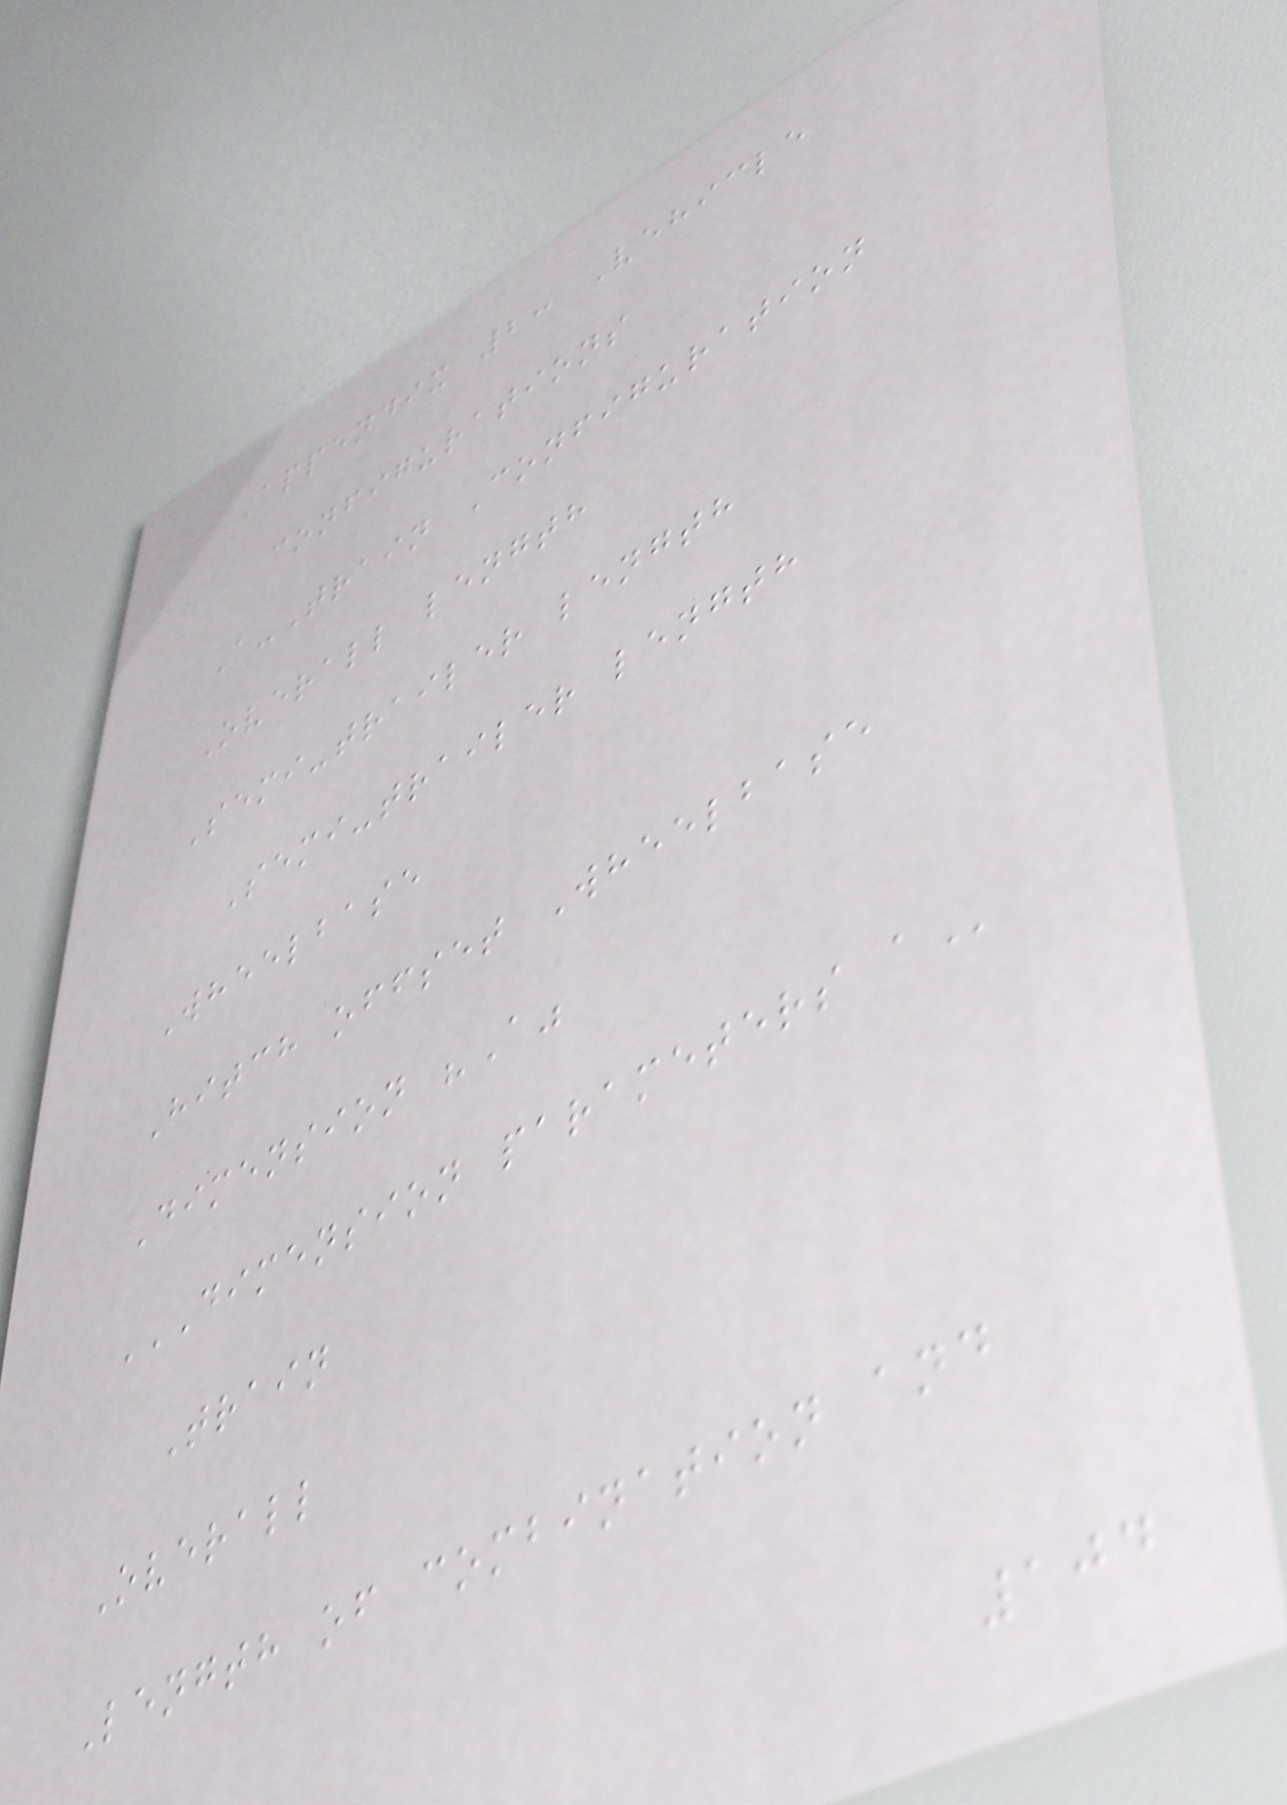Appendix 2: Vehicle
configurations
A-Train Configuration
Overall length
Semi-trailer length
Semi-trailer length
Wheelbase
Hitch offset Wheelbase
Dimension "A"
DIMENSION PARAMETERS A
Train
Overall
Length of combination and
104
